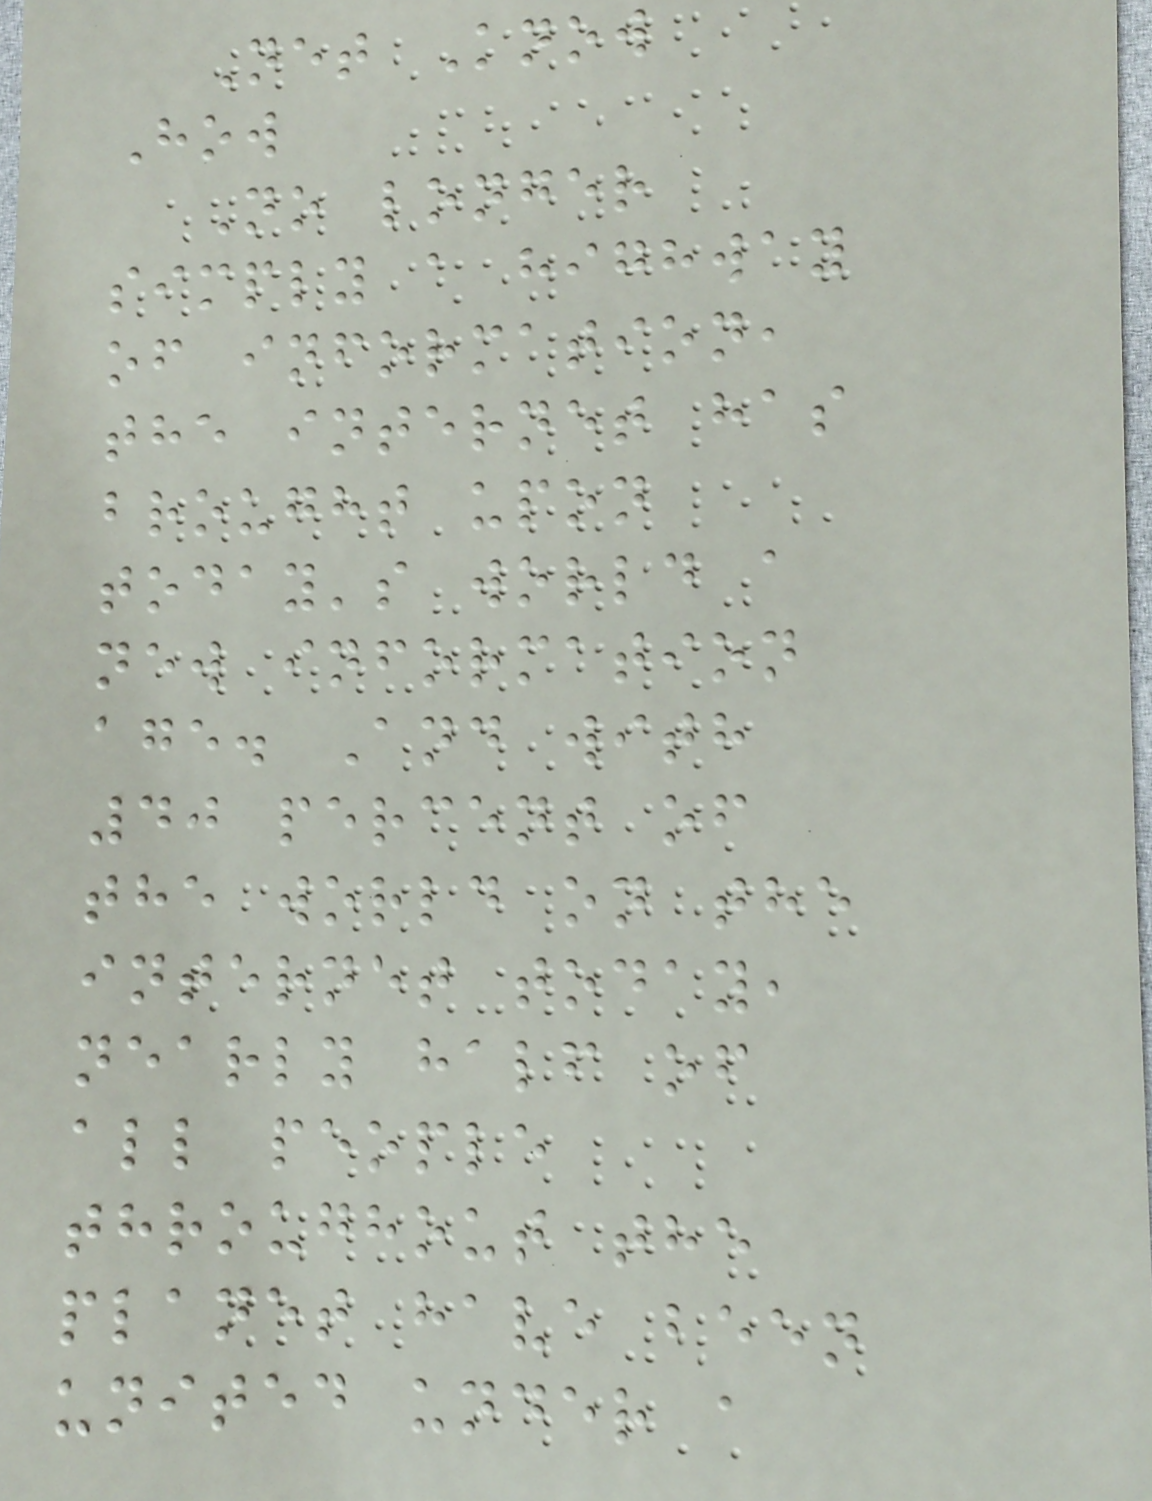Net Know
How
No longer
simply a highway
of information,
the internet has
brought upon
today's world a
new information
age. And with
40 percent of
the world on the
internet today,
nearly half of
all people
throughout the
planet have been
united under a
